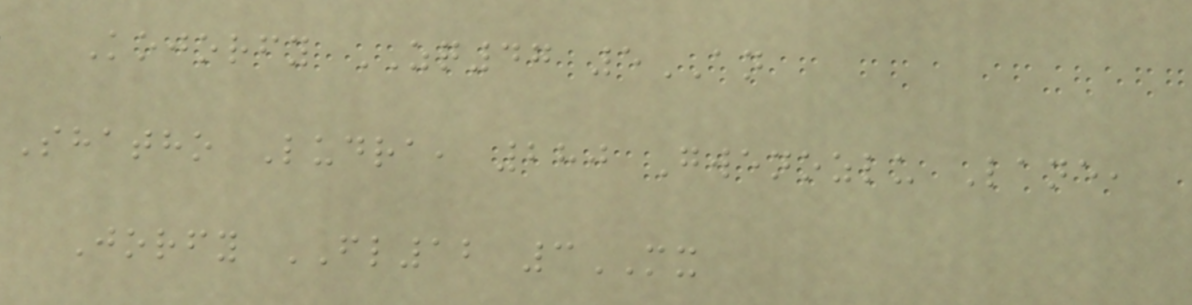Kojorfy ZQ47 5AN
Shatho Ludra, 280 Gwenozlu Lane,
Jorfy FL12 3MX
